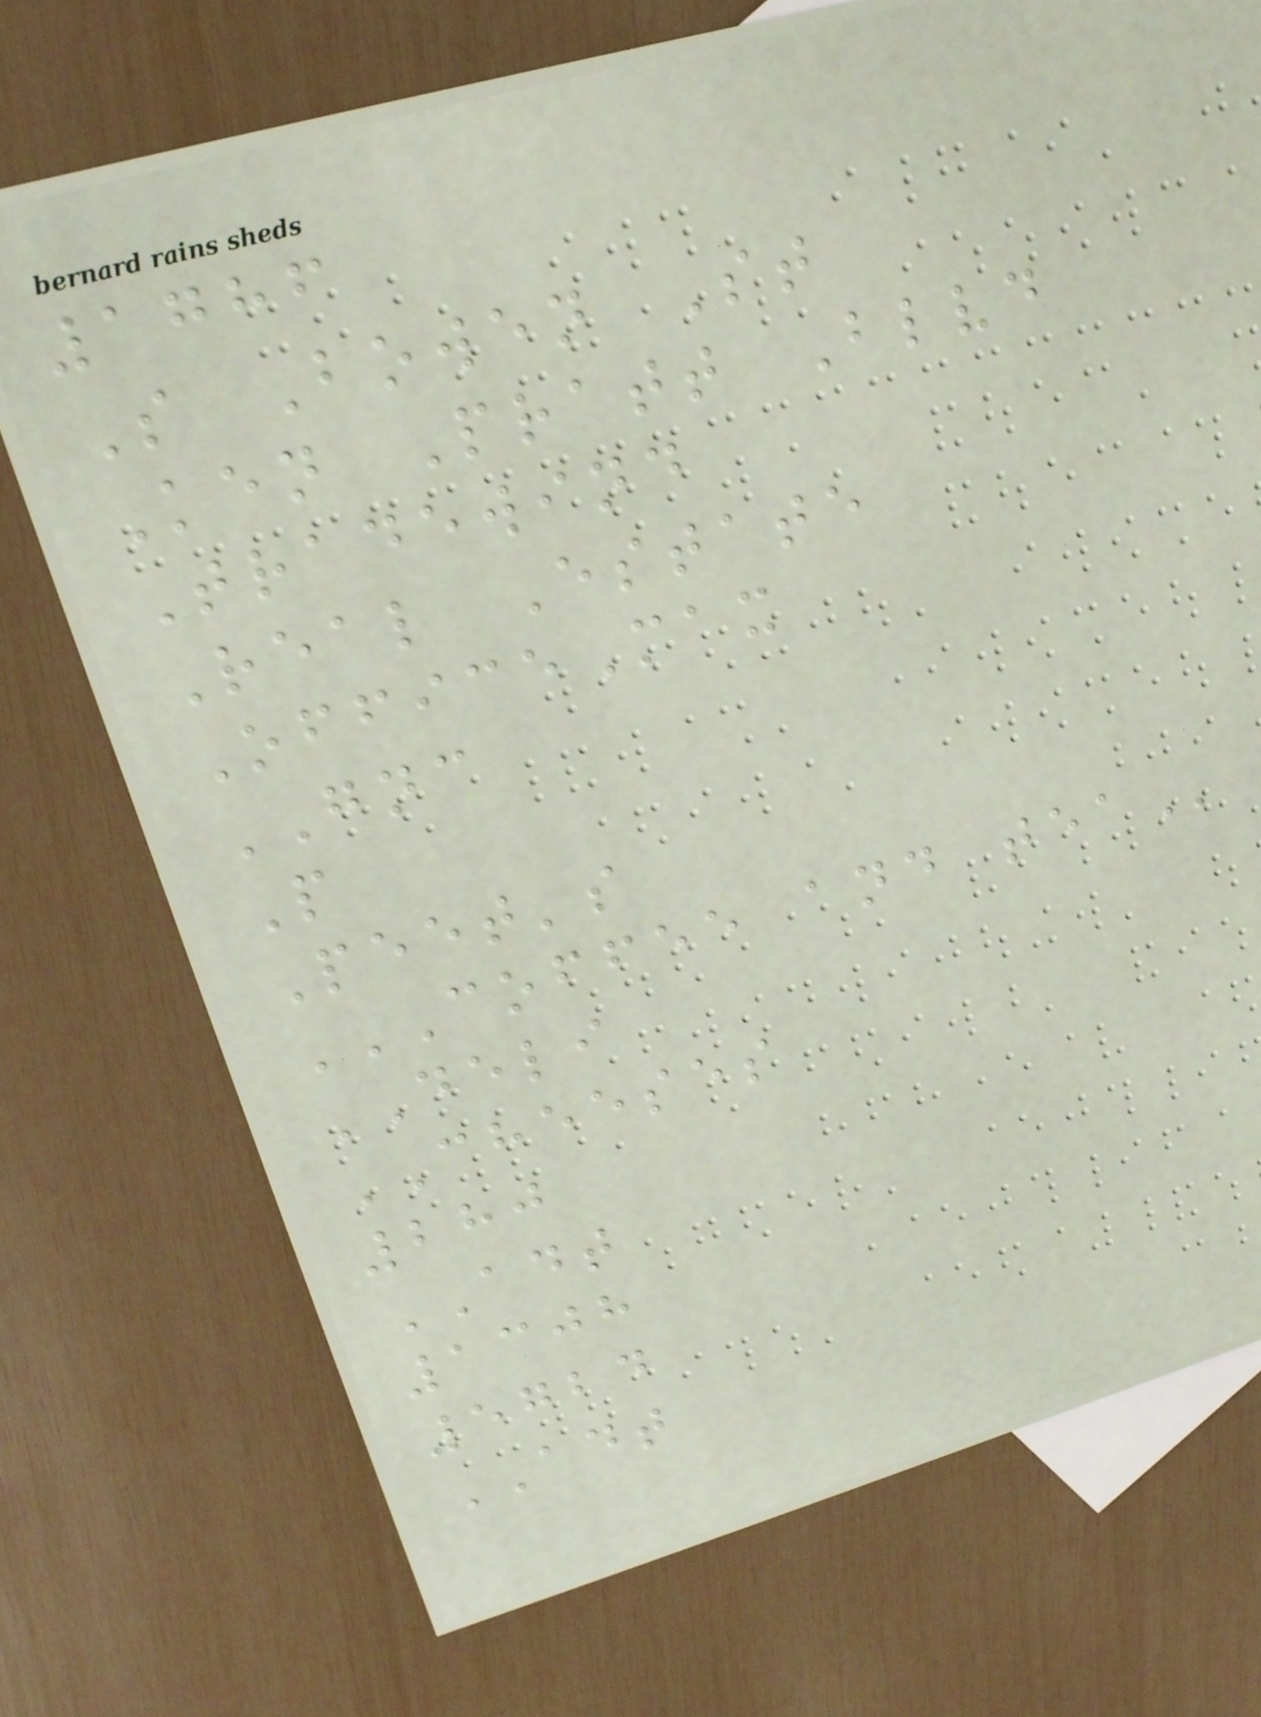1786
S Bowen St
Ken Pratt Blvd
Tradewind
Real Estate
OfficeMax
GNC
P
Peet's
COFFEE AND TEA
DELI
CHEESES
280
ADT
1308
5724
ADT
